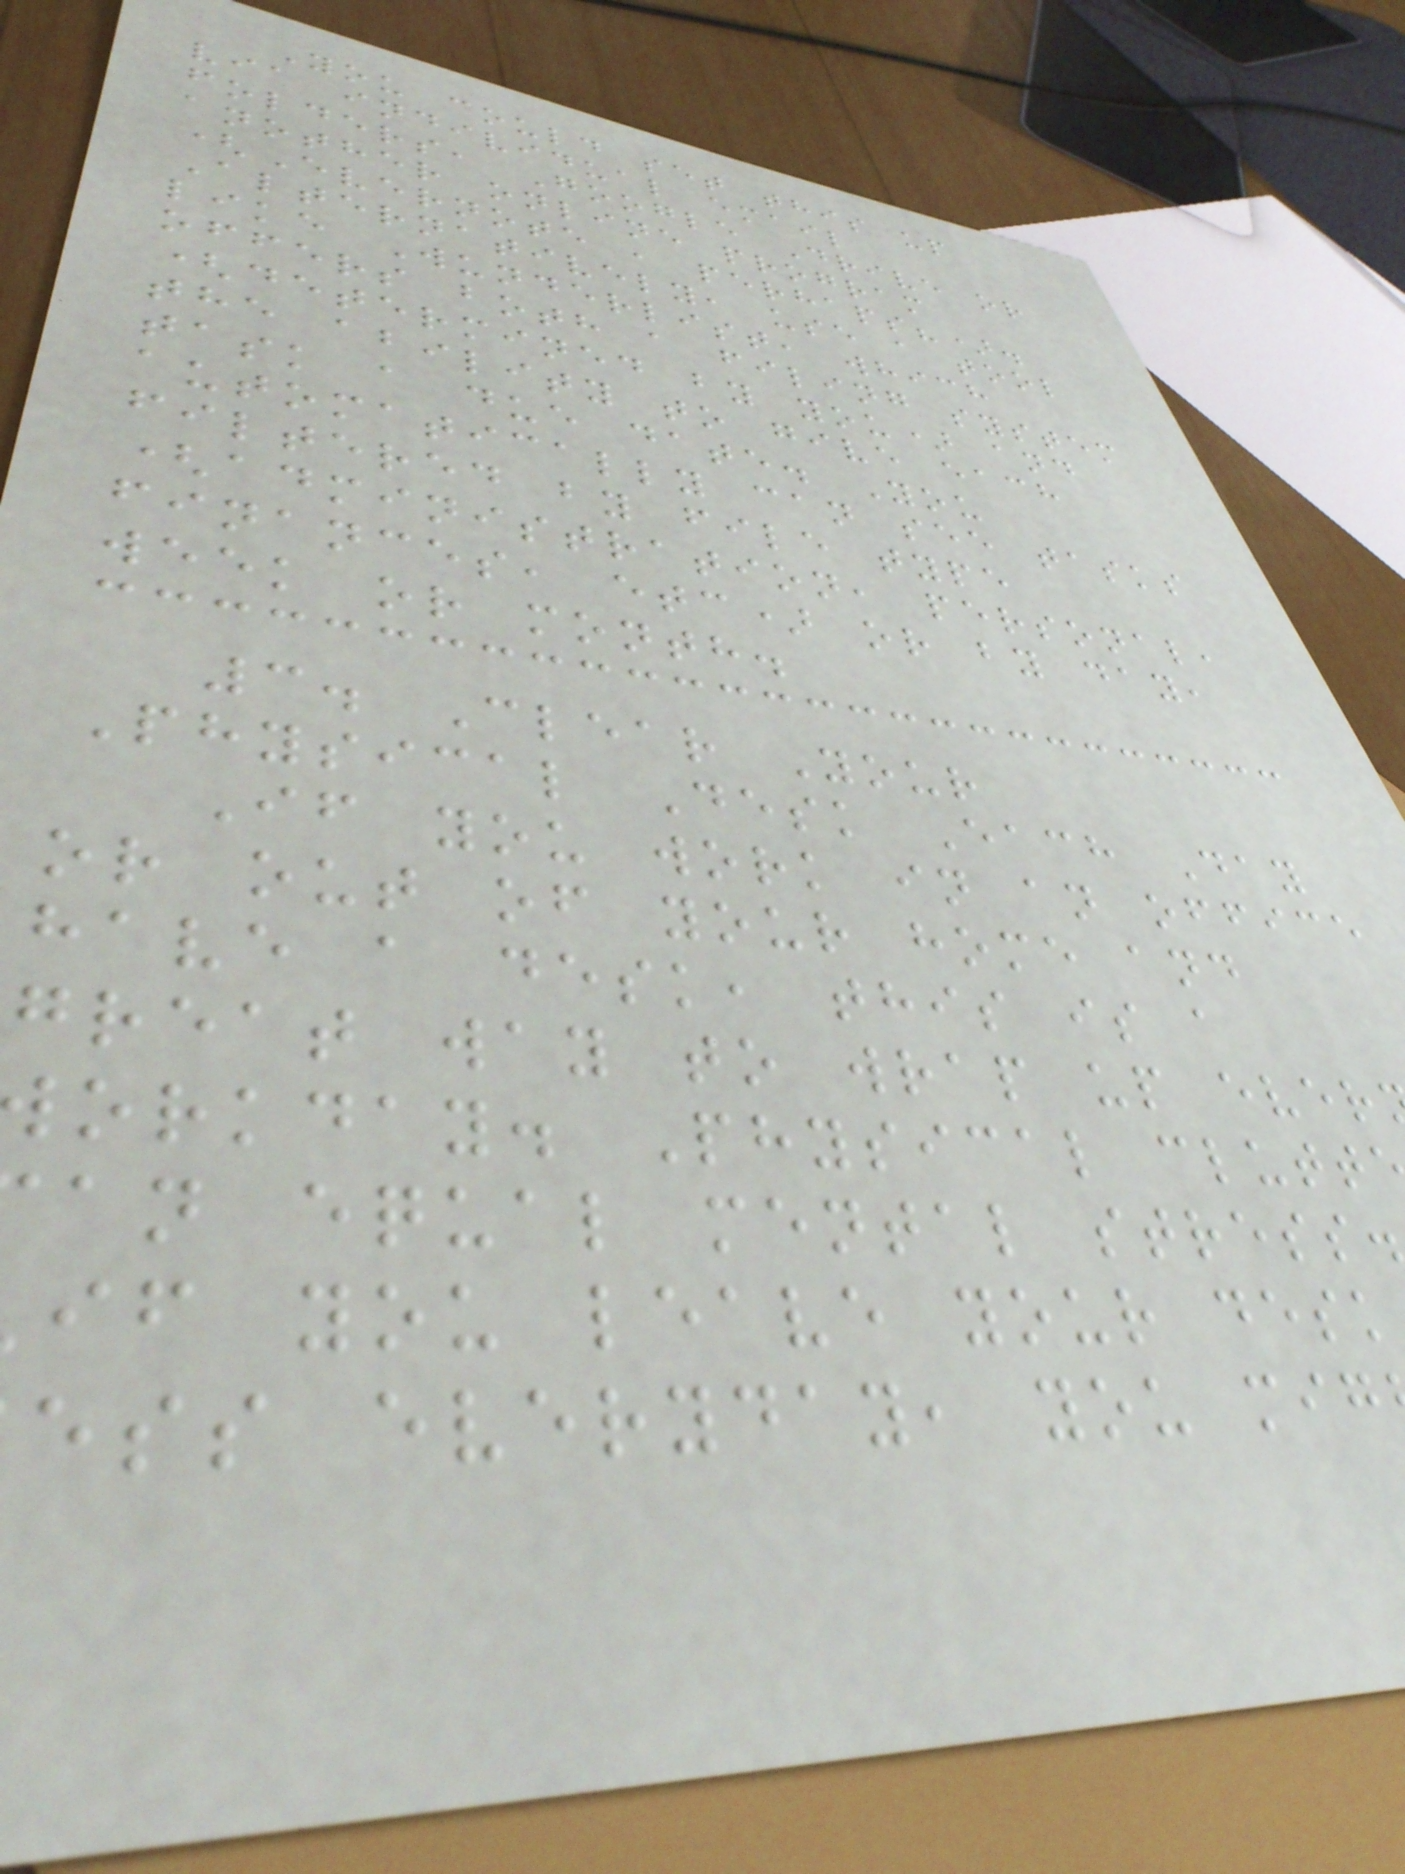You could set this up
via individual email
folders, Google Drive or
another online program
(Evernote , perhaps?).
Alternatively, use a tool
like Wunderlist, which
offers both a filing system
(determined by you) and
the ability to give each
task a due date. You
automatically can see tasks
filtered by file type
(administration, personal,
finances, etc) or by day,
week or month.
3. Clear Your
Physical Desk Each Day
If you work in an office
or out of your home and
have a desk, this is a
great way to wrap up ever
orkday. Physical clutt
an equal mental stress.
if you leave your desk
ess everyday, you mig
